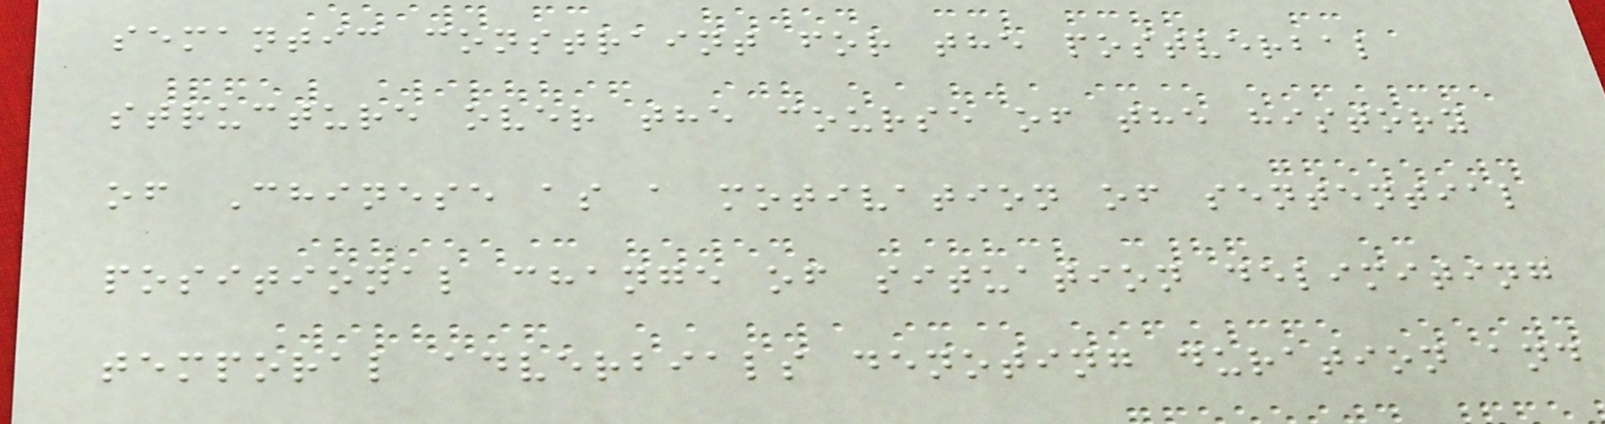semantic constraint for the postverbal
structure over the course of the history
of Chinese as a motivation of sentential
positional change of situation delimiting
temporal adverbials denoting duration and
